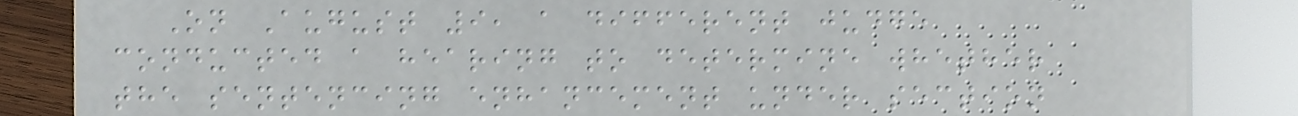On August 9, a different judge
conducted a hearing to determine whether
the sentencing enhancement under section
